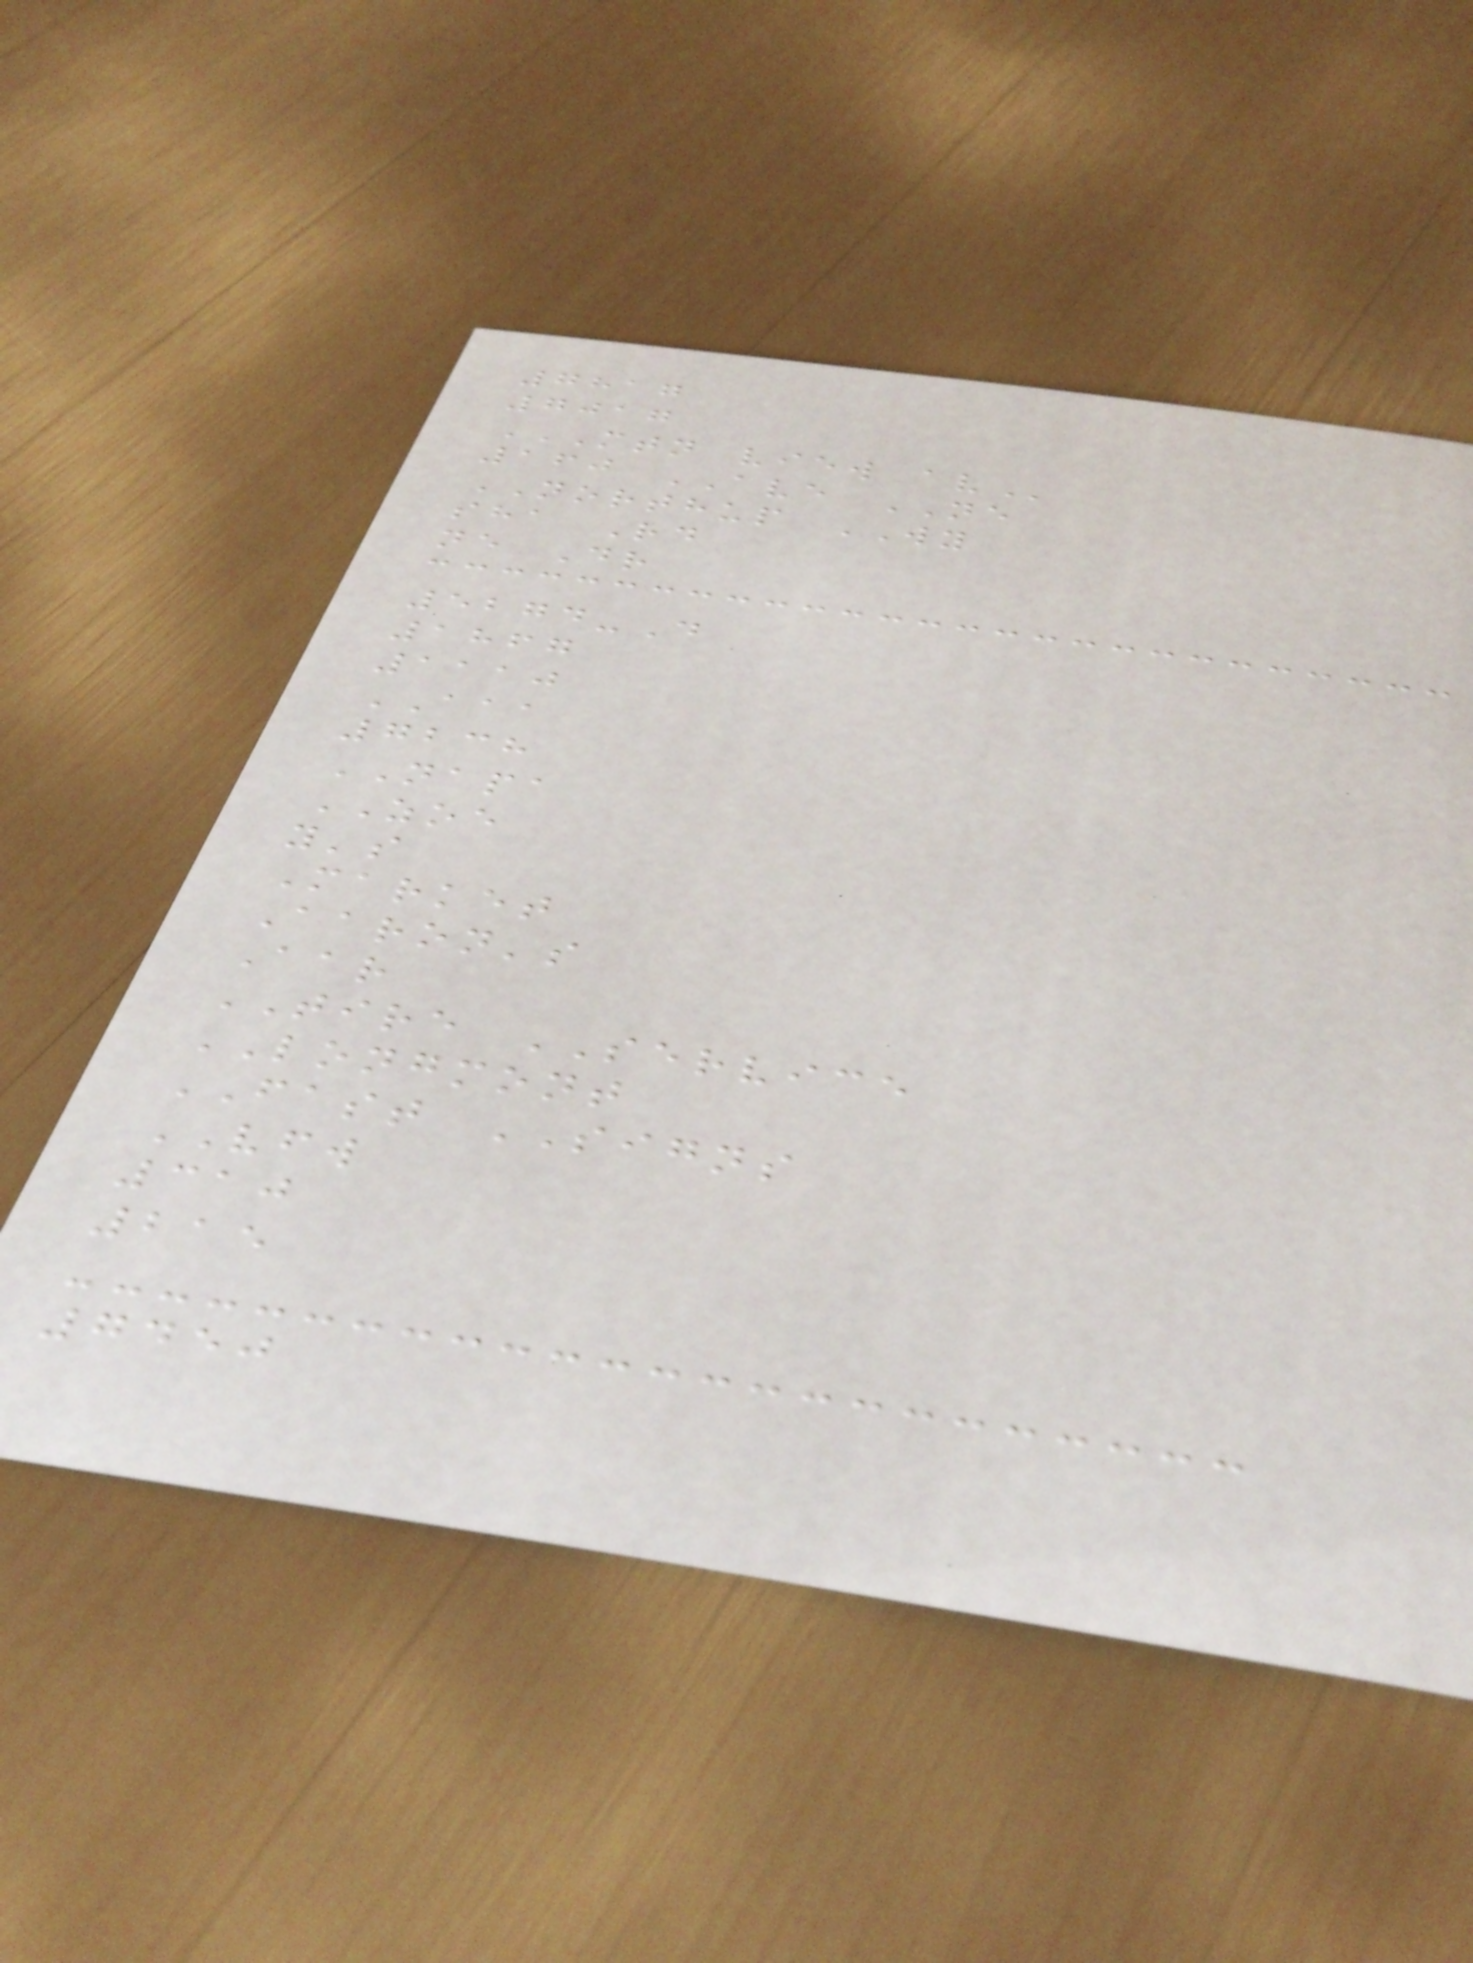7817
7017
MTN VIEW AV
160 AVE NE
NORTHUP WY
sha Rd
ne Dr
5274-D
1867
1110
AAA
7238
NAPA
ZOE
y's
Market
Aaron's
Aar
TIRE SERVICE
LONGMONT
FAST SIGNS
VFW
310
215
7450
